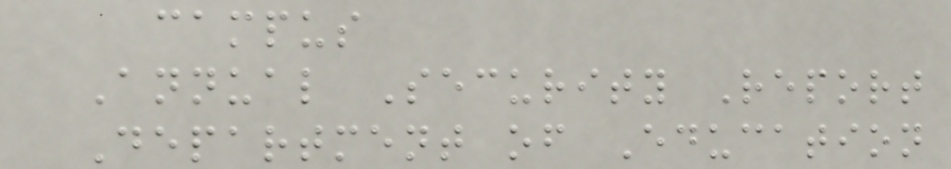campus
Annual Security Report
Department of Education
